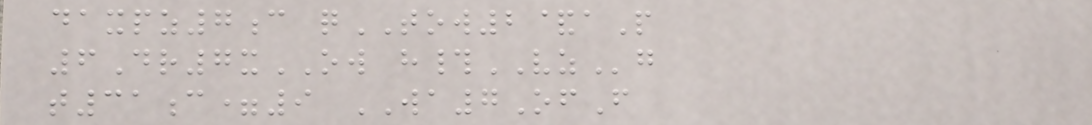daxpz7c qTOW2&aP
6Dr7xOW h#VZg
t31c=9 WA7OfF
